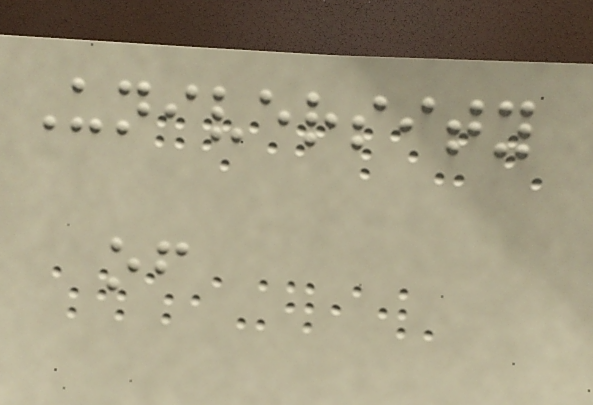University
of
